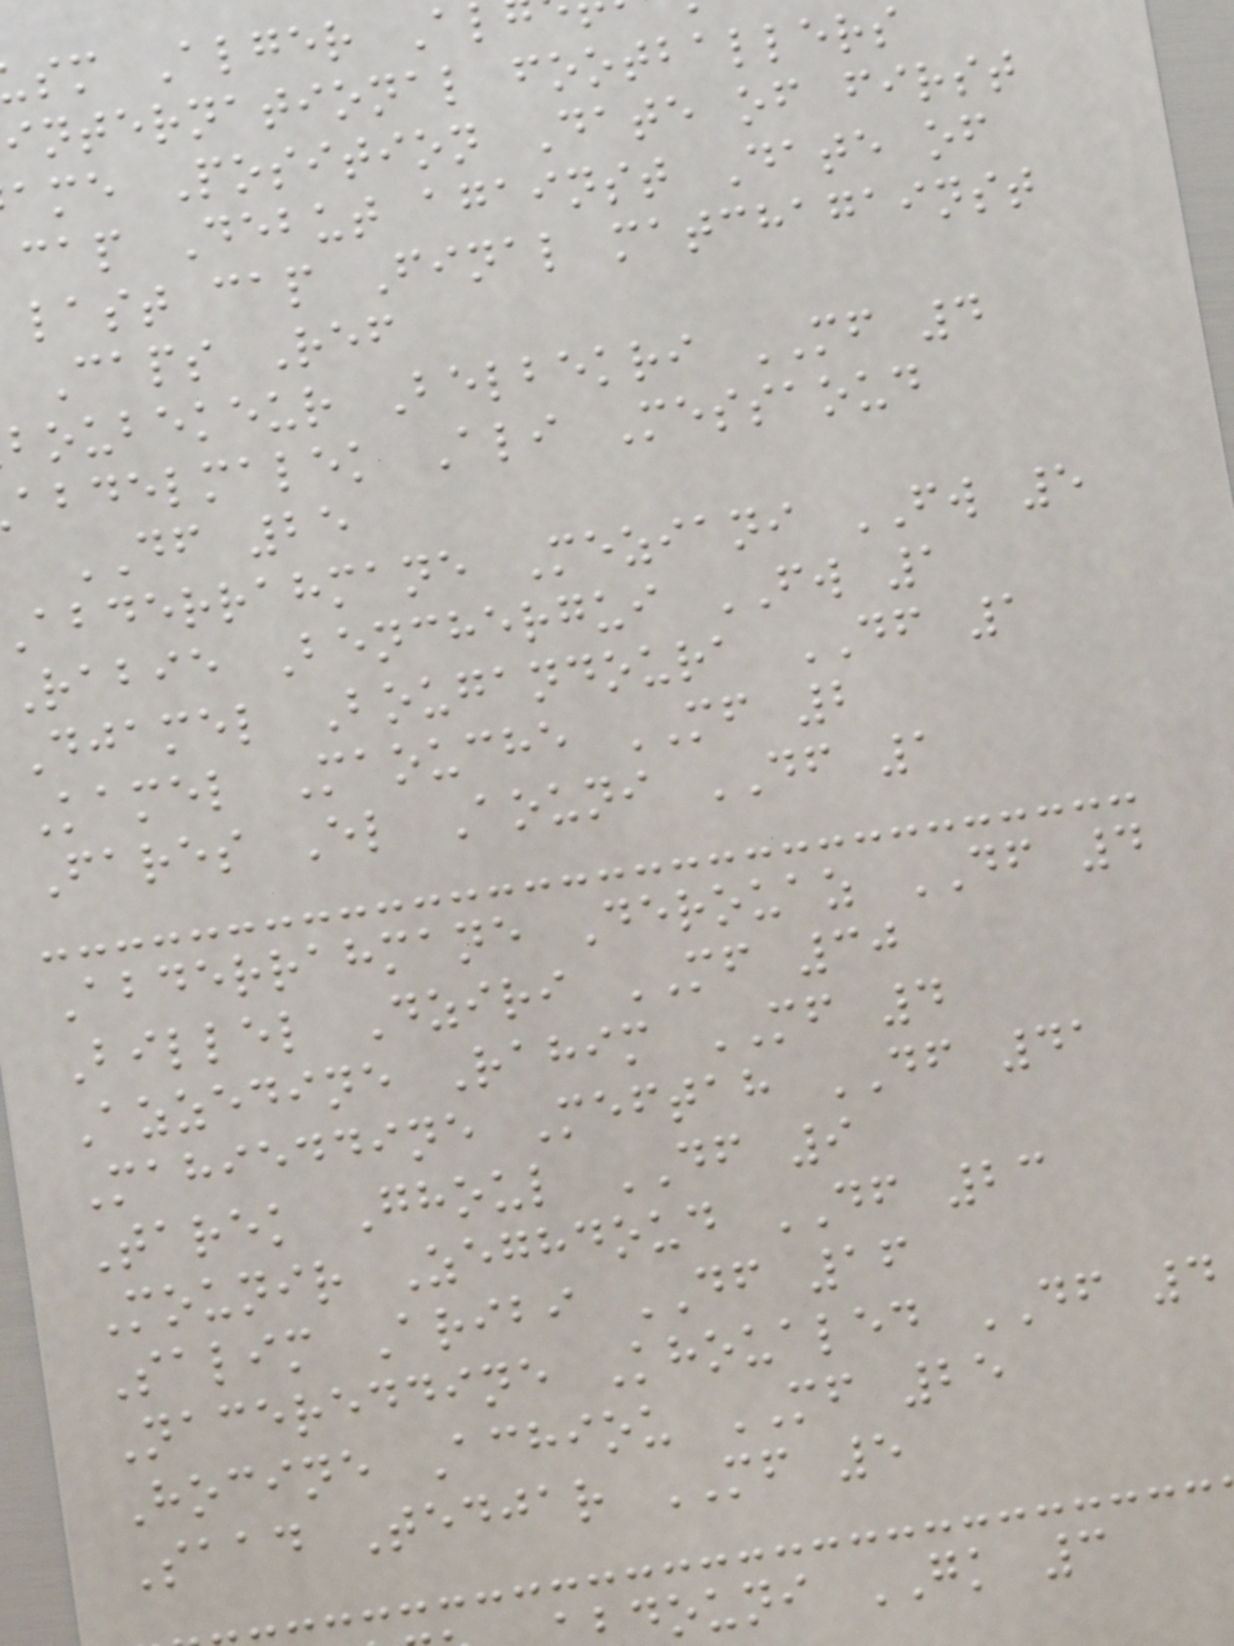sm Alger A
international footballers
ame Position Date of first
cap Debut against Date of
last cap Final matchagainst
Caps Ref
boubekeur Belbekri MF 4
abdelmalek Ali Messaoud
DF 25
abderrahmane Meziani FW 5
Rabie Benchergui FW 1
Djamel Bougandoura DF 1
Kamel Maouche MF 2
Fares El Aouni DF 1
Abderrahmane Derouaz DF 4
Billel Dziri MF 30
Azzedine Rahim MF 4
Mahieddine Meftah DF 41
Tarek Ghoul DF 9
Mounir Zeghdoud DF 23
Salim Aribi DF 16
Nacereddine Khoualed DF 4
Hocine Achiou MF 25
Saad Tedjar MF 5
douni GK 3
